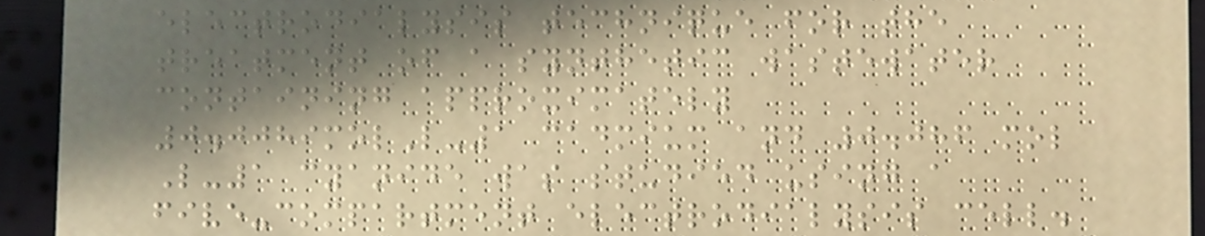electrodialysis technique for the
treatment of a synthetic wastewater
containing approximately
0.0089molL-1 cadmium and 0.086 mol
L-1 cyanide was studied using a
five-compartment electrodialysis cell.
